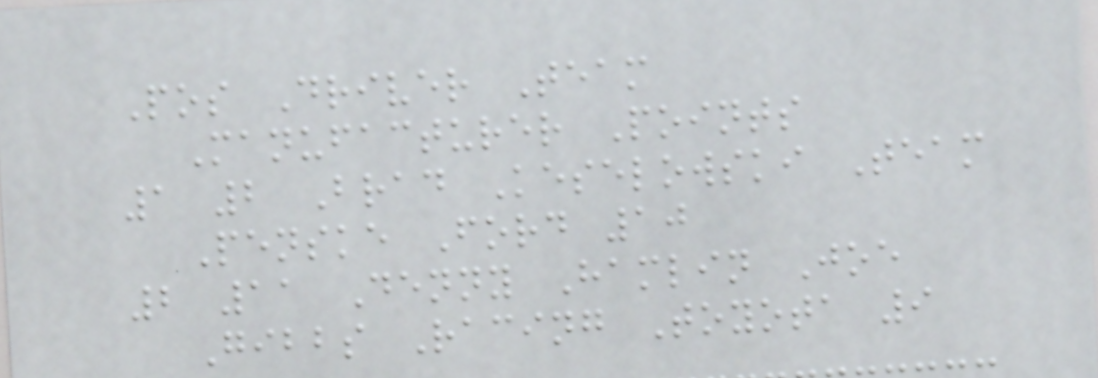Pos Driver Team
Manufacturer Points
1 2 Brad Keselowski Team
Penske Ford 10
2 11 Denny Hamlin Joe
Gibbs Racing Toyota 9
